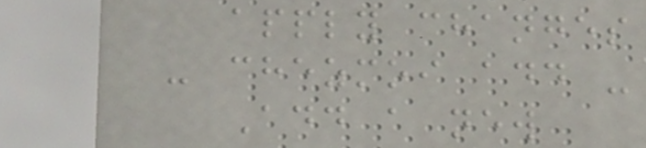apply changes
- chezmoi add -
Add a new
